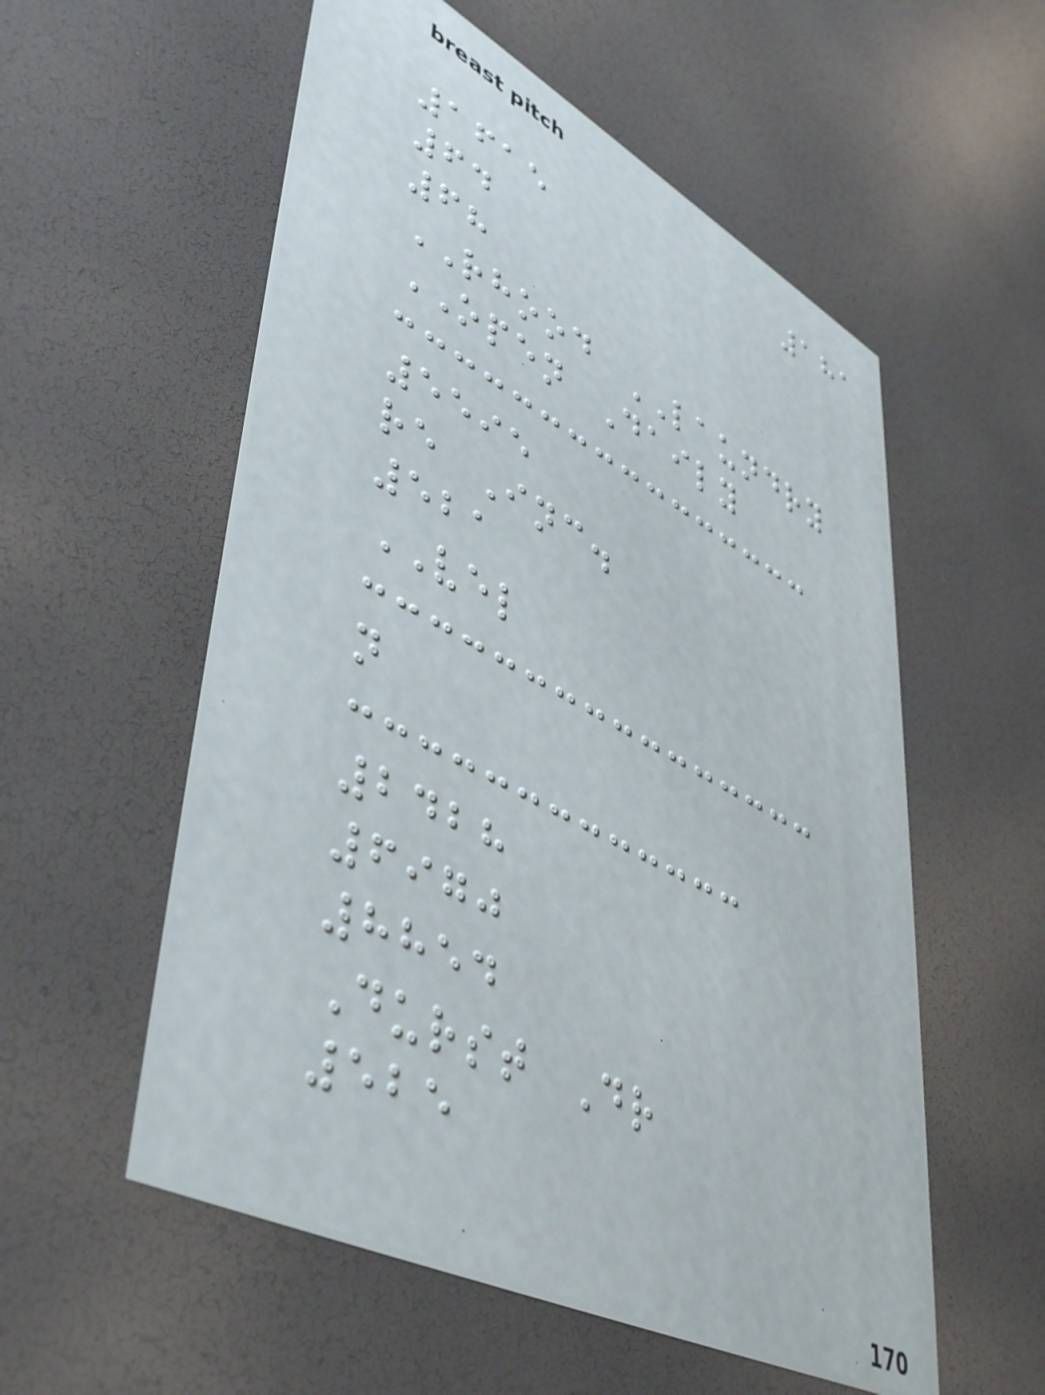181
1615
64
68
RHOOD LAUNDRY
OPEN Daily
5595
re Inc.
521
VEL
n
2428
6970
8854
Durst Dr
525
